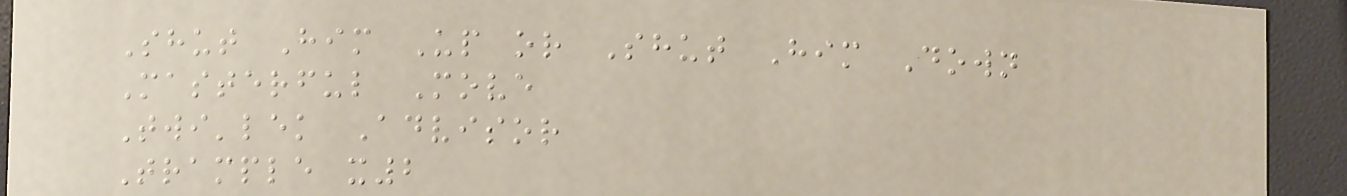Shut Him Up or Shut Him Down
Masterful Move
Twi'lek Advisor
Trample x2
